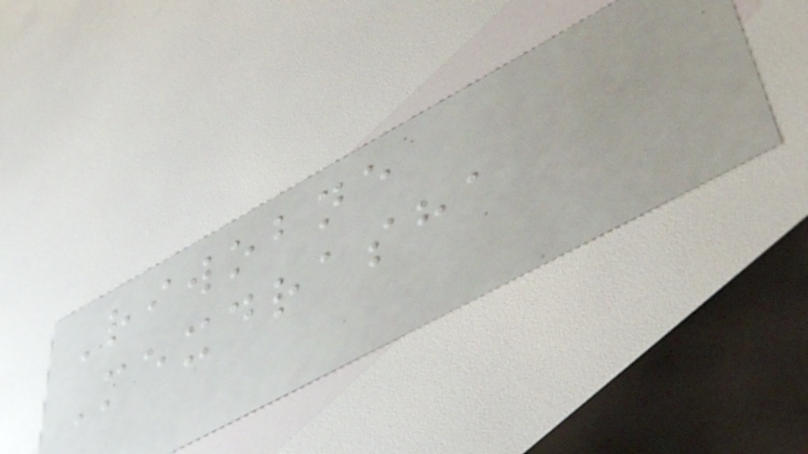Riwobne
Mexdrasha
